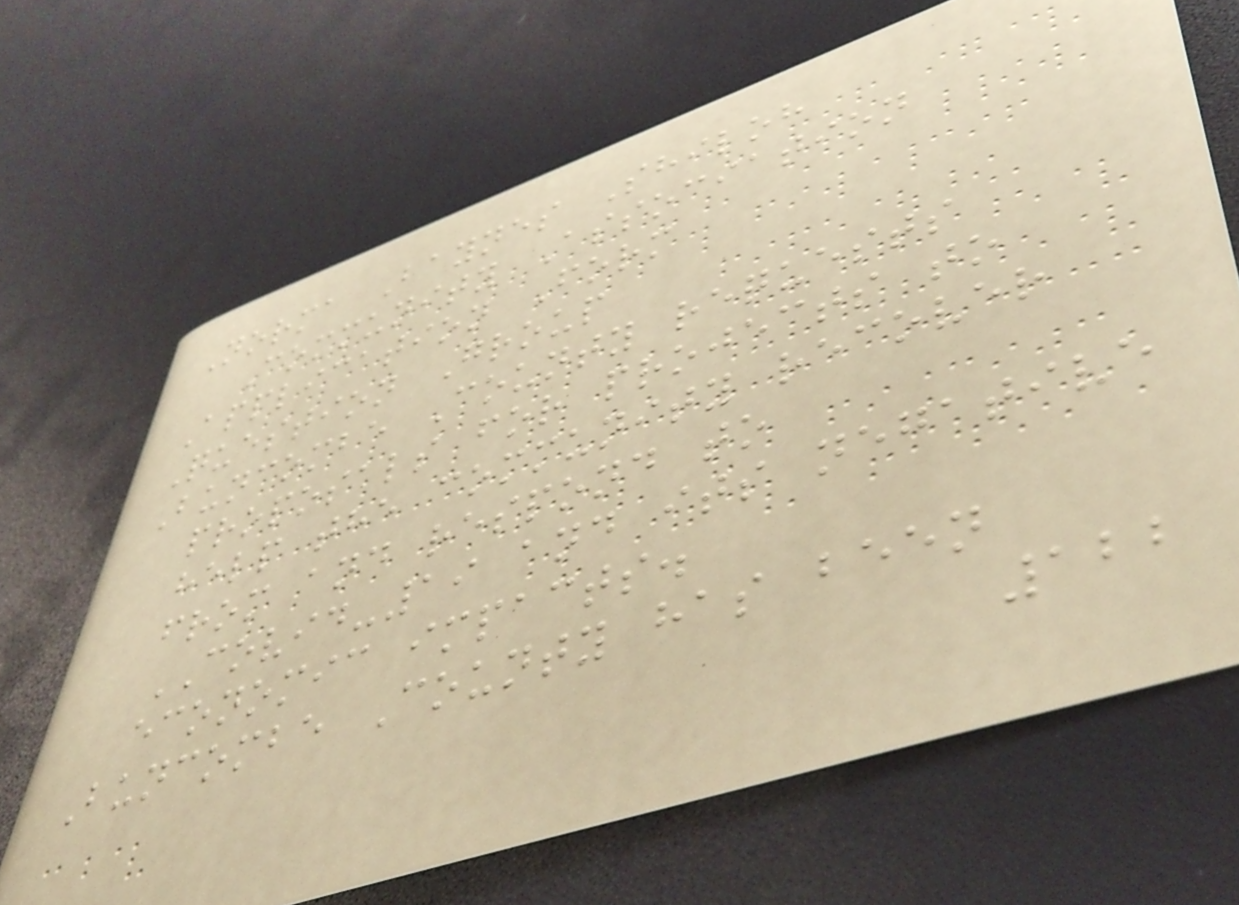Norma Baynes Shiloh
Community Association
Application Form
Question Group
Buncombe County requests
proposals for projects to
help the community recover
from and respond to
COVID-19 and its negative
economic impacts.
Buncombe County has been
122
